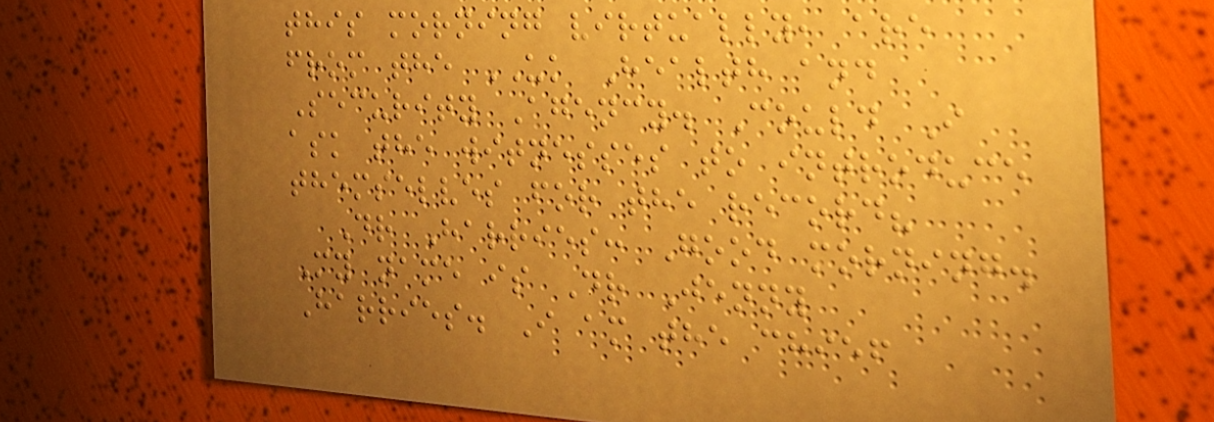this morning virtually, are
from the UK Health and
Security Agency. Could I
ask the witnesses to introduce
themselves for the record?
Dr Harries: Good morning.
My name is Dr Jenny
Harries. I am the chief
